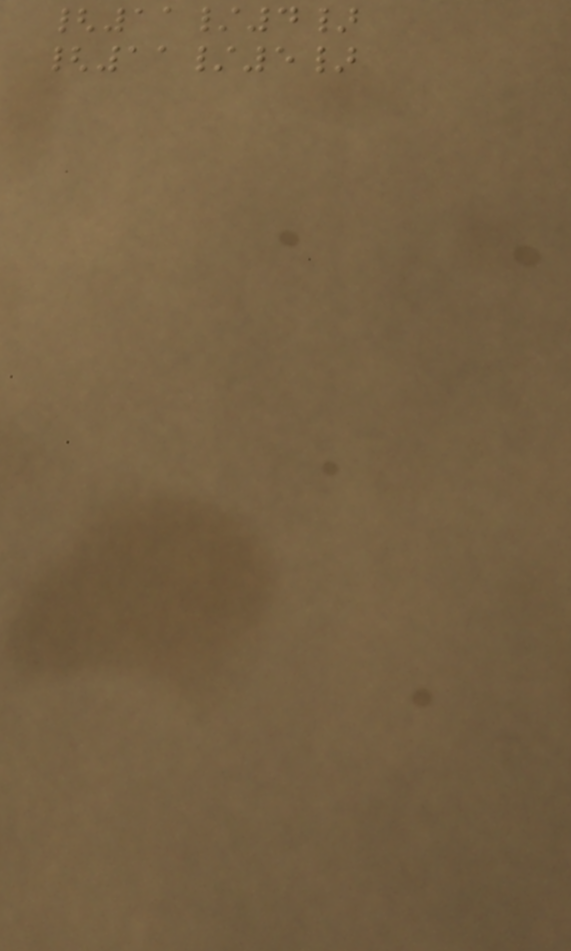{11/4}
{11/5}
